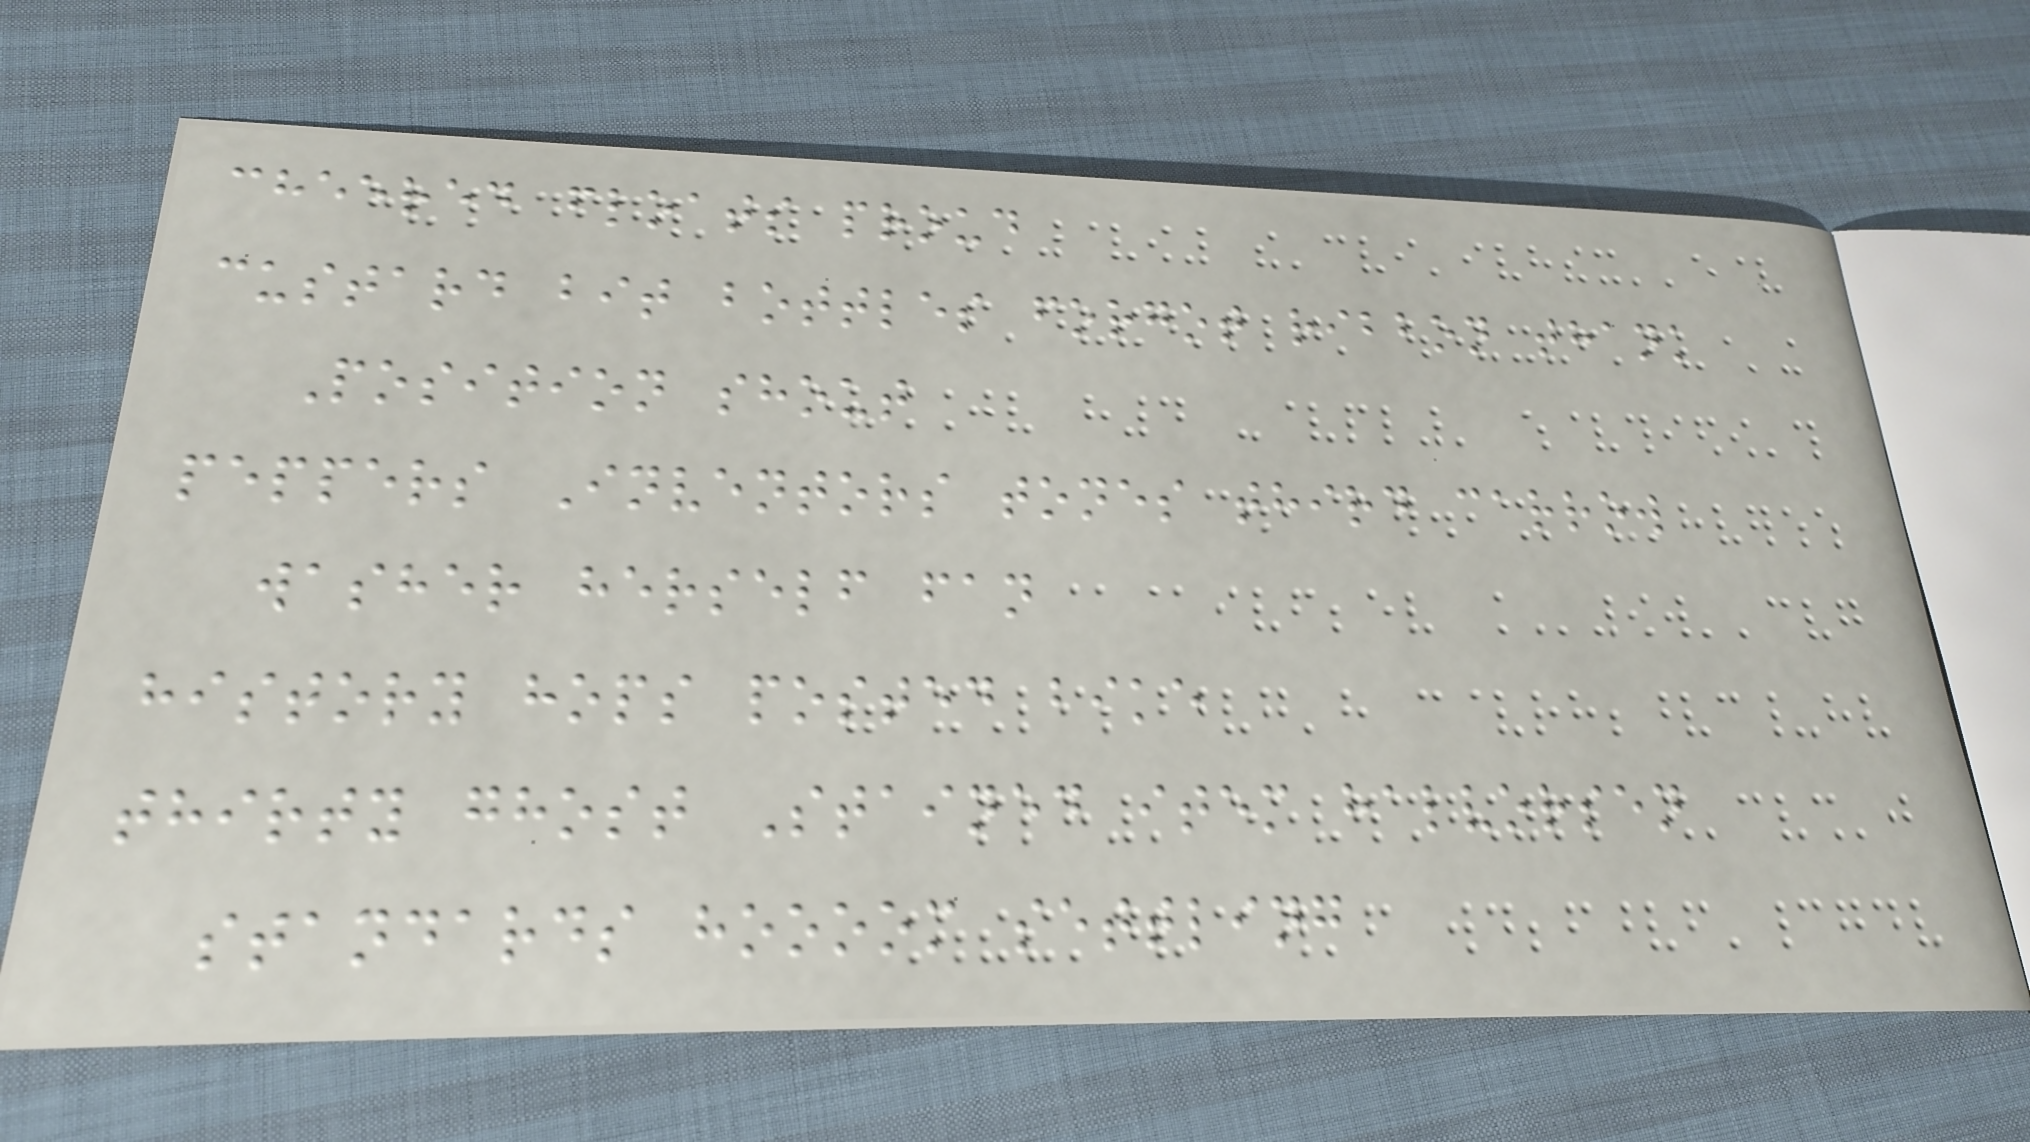cheered floats proud
custard bit bottles forgot ribbon thank
Position shout
peppers Inventors tones third carrow
washer herself fan
history hops posted bike
thirty ghost Stained item halvorsen
standards hoooom settling
